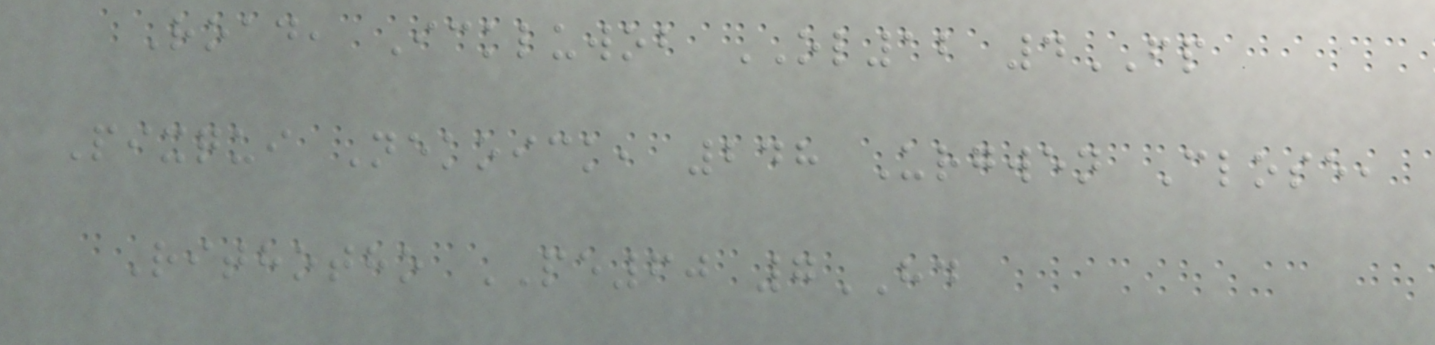Road, Ickluwob OL12 4FP
Pixqui Nekoick, 248 Urgwen Close,
Rithotho PE60 7HD
